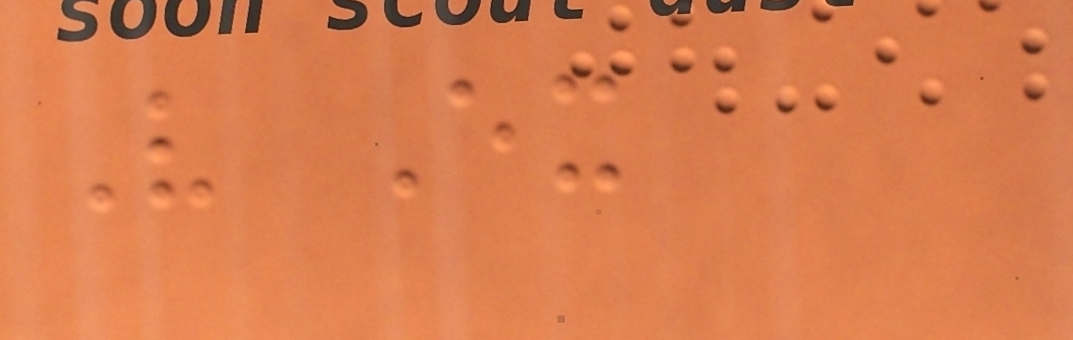V Ex
